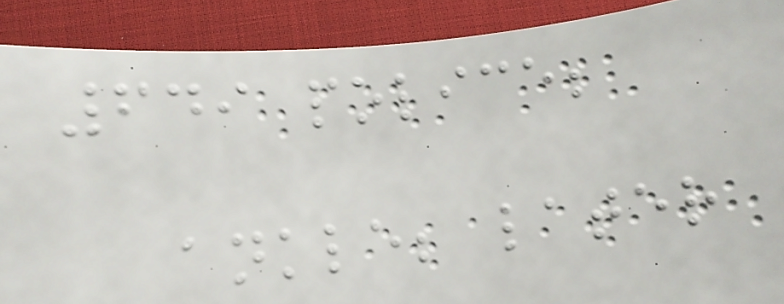649 police;
ankle; later
